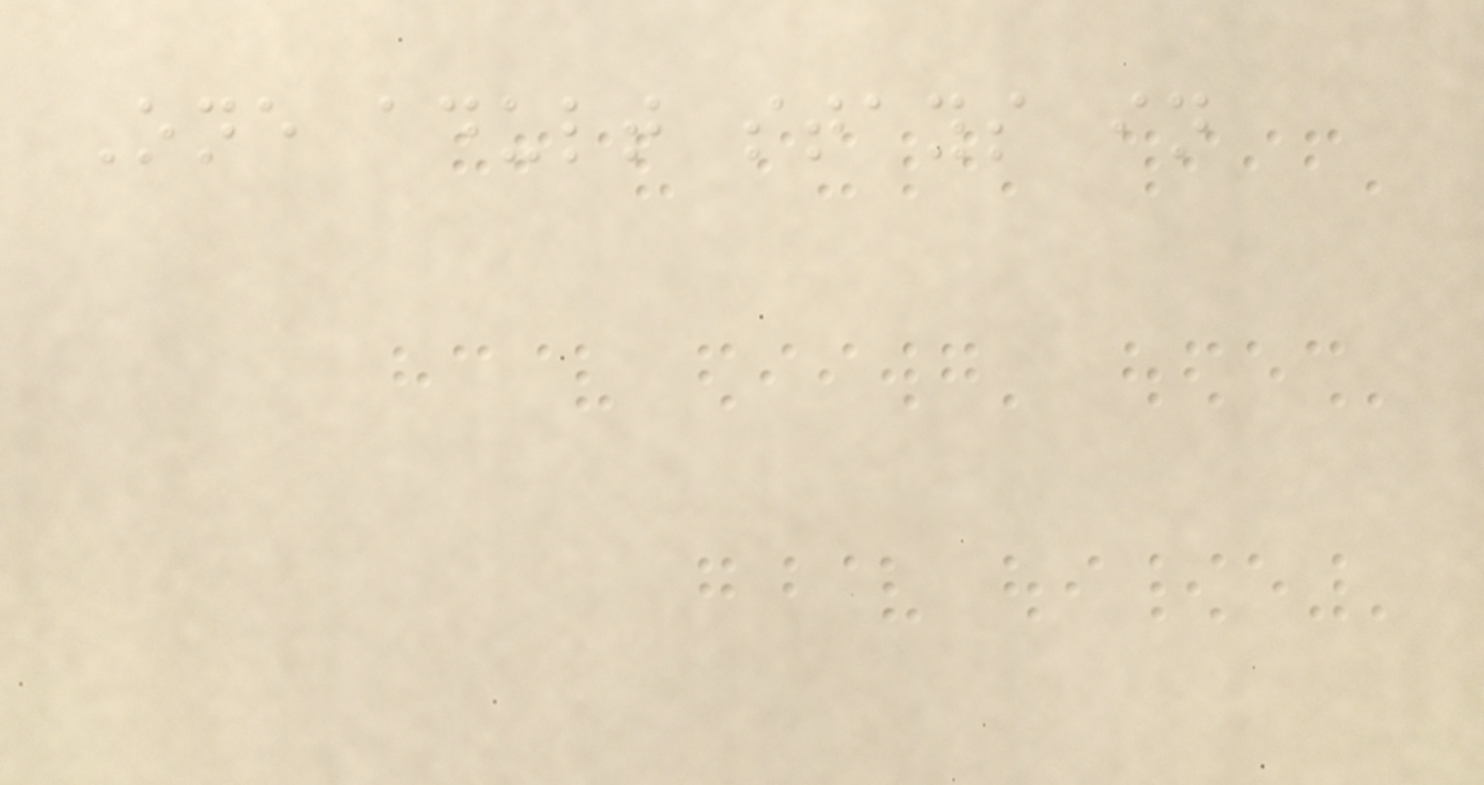One adult stays in
